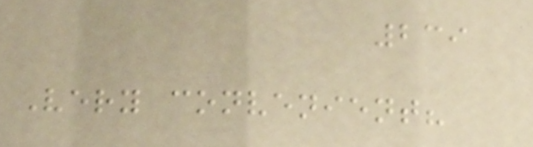239
Very convenient?
